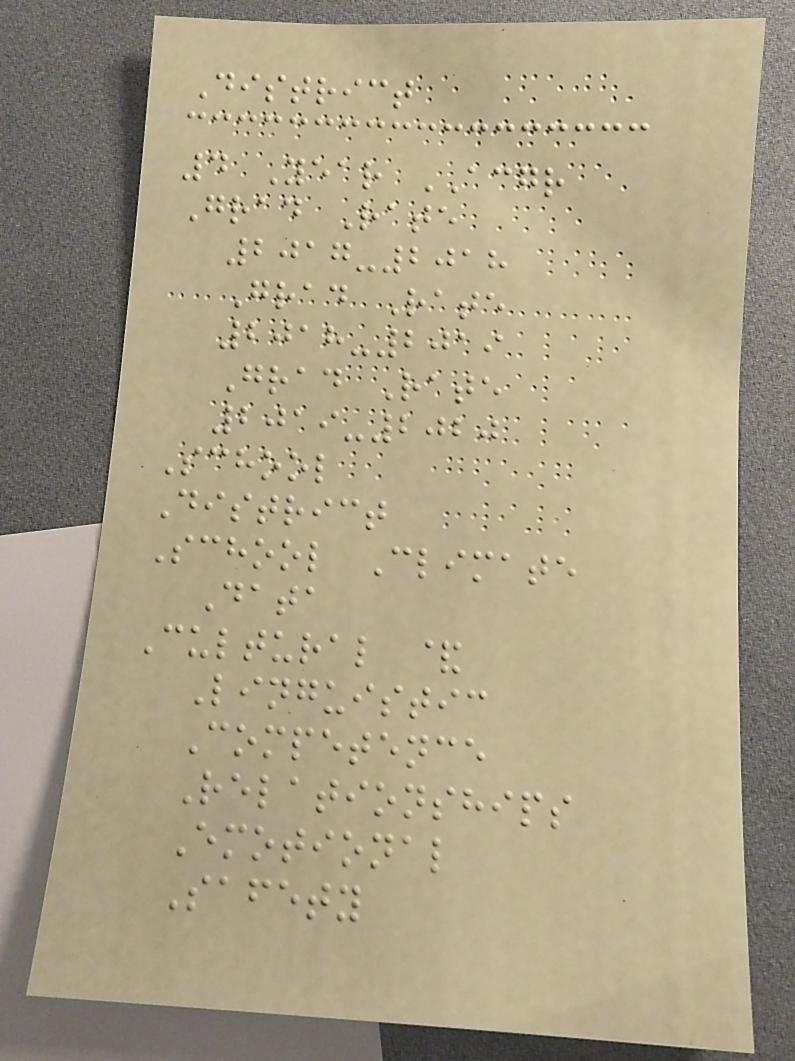District
4 Year ACGR
Grad Rate
2017-2018
Grad Rate
2018-2019
Grad Rate
2019-2020
School
District
School Climate
Data
Cultural &
Linguistic
Competence
Relationships
Emotional
Safety
